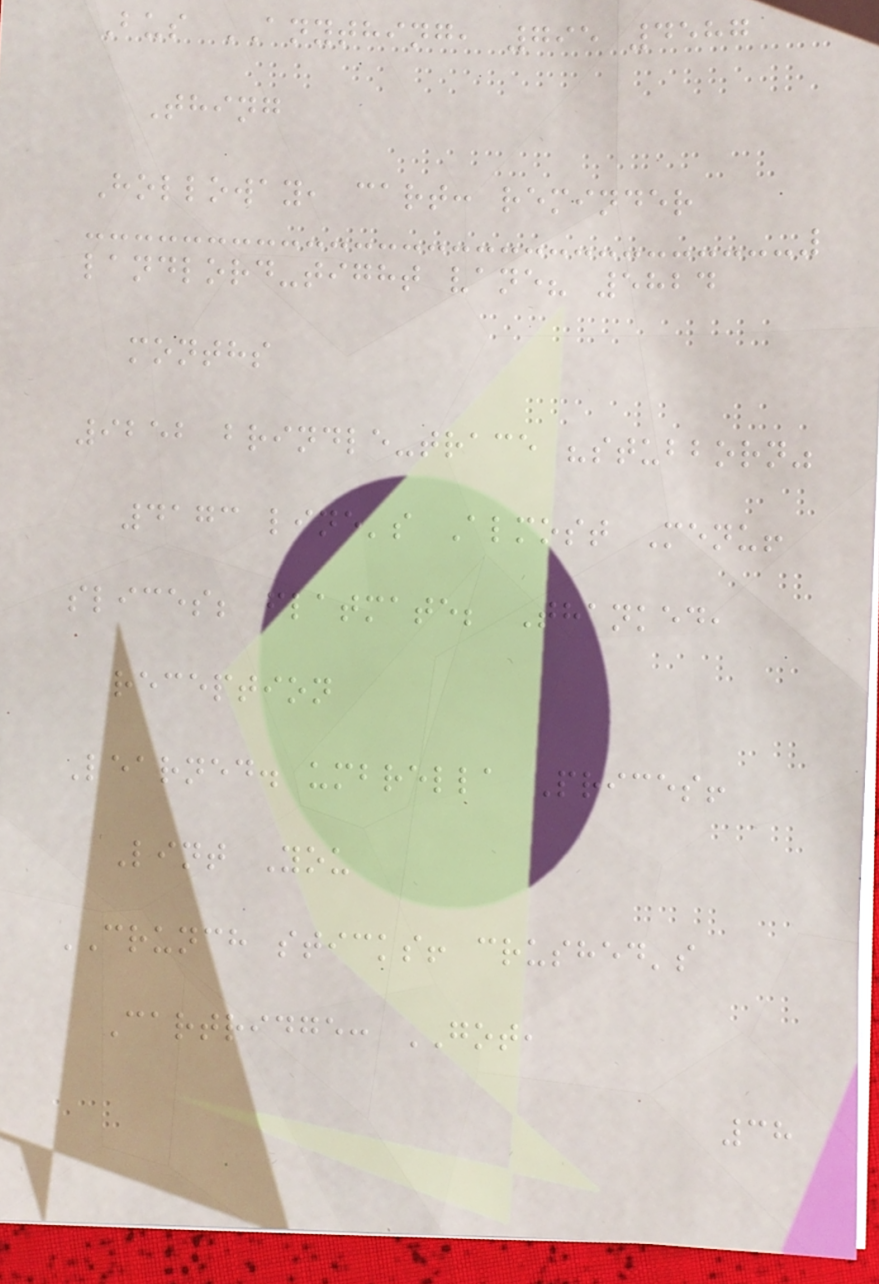Bus ANYTHING, 795 4587
Thing
Holloway, cart: reminder
landlord-tight vane? 5824
months
9252 brindle-trace "stubborn"
4173 line's Almost Menu!
slices; flatmate; Thanked,
reception
Learned. umbrella Prices!
Lint You
CRUNCH sticks! crushed's
Cartridge: GOT,
38
